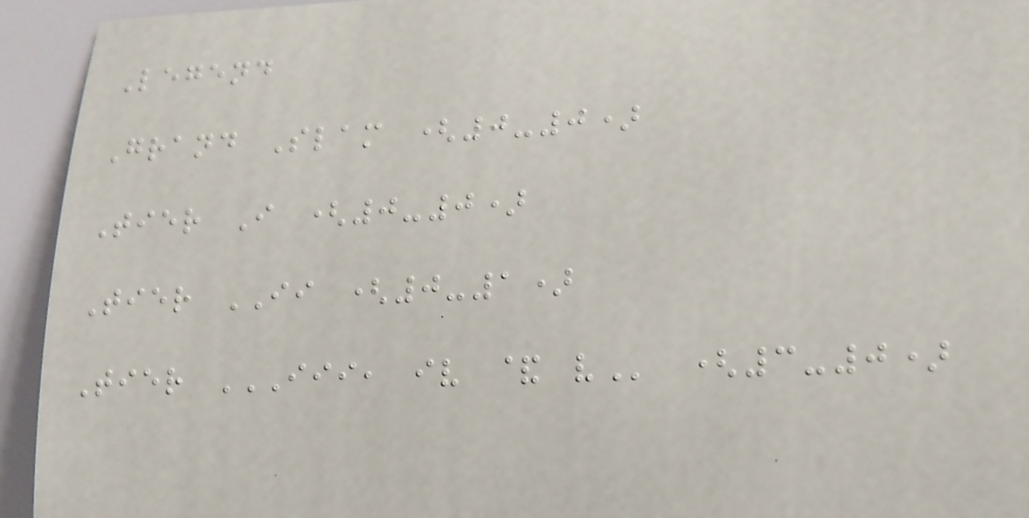Legend
Grand Slam (0-0)
Tier I (0-0)
Tier II (0-1)
Tier III, IV & V (3-0)
